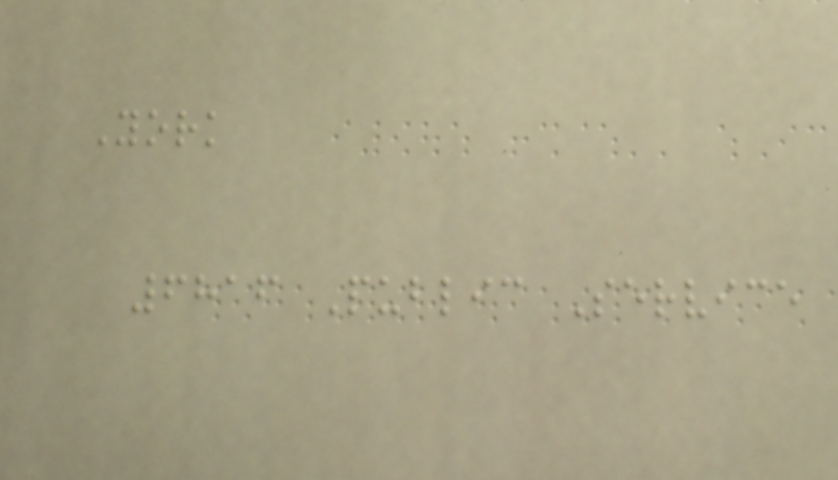York
6816 Public Service
